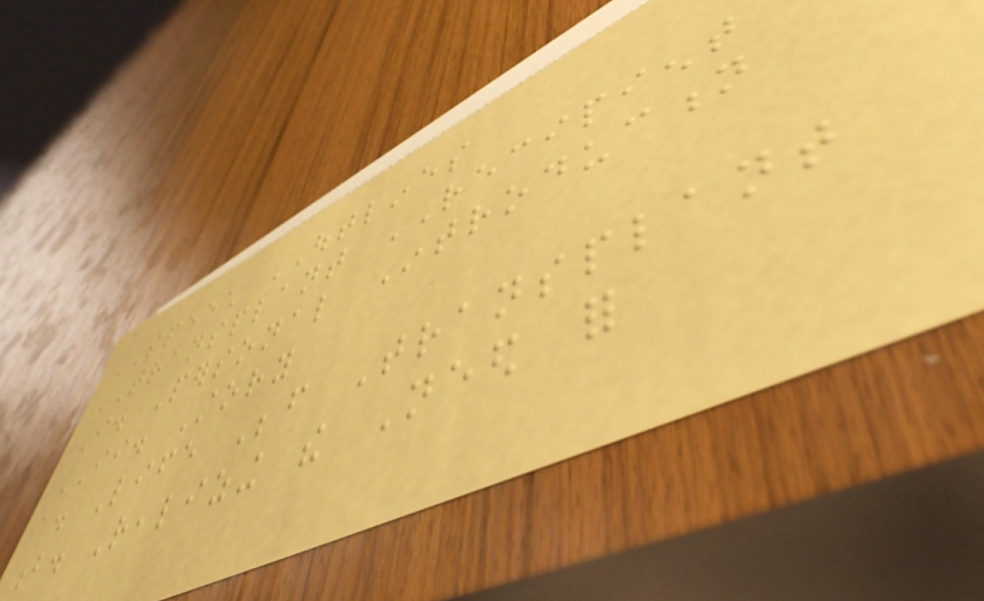SPEECH OUTLINES
TRANSPLANT RECIPIENT
I. Personal Introduction
II. Story
a. Life Before Transplant
b. Realizing the Need for
